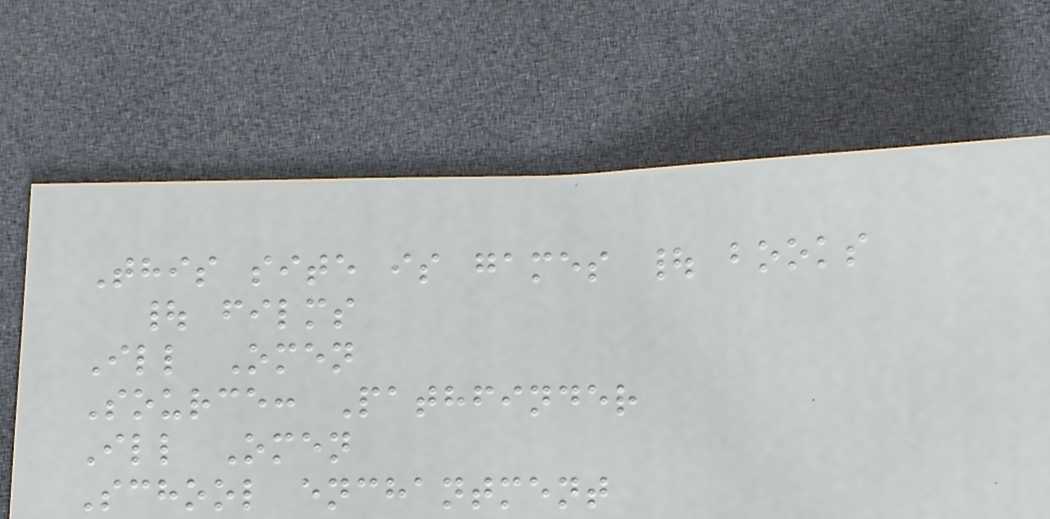This site is games | books
| films
Ill Omen
Source: Pathfinder
Ill Omen
School enchantment
